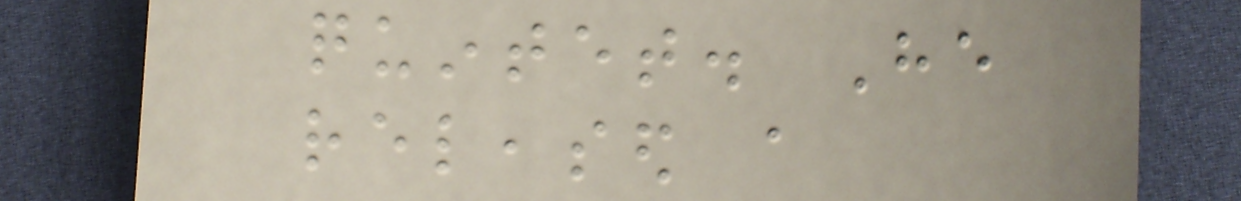quintet. He
released a
